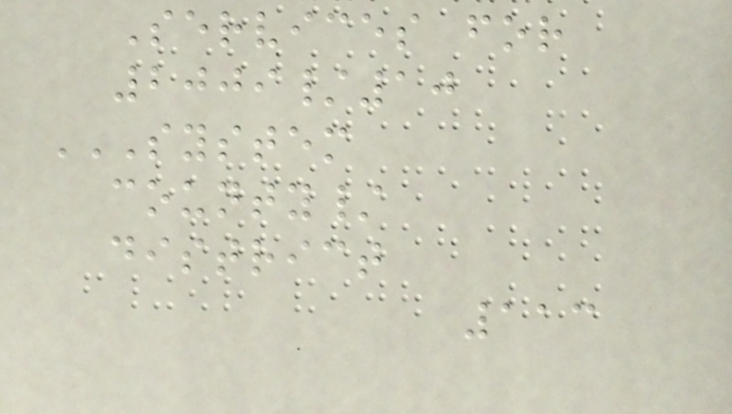Services for
2009/10
SYSTEM
COUNTY/
DISTRICT
113
